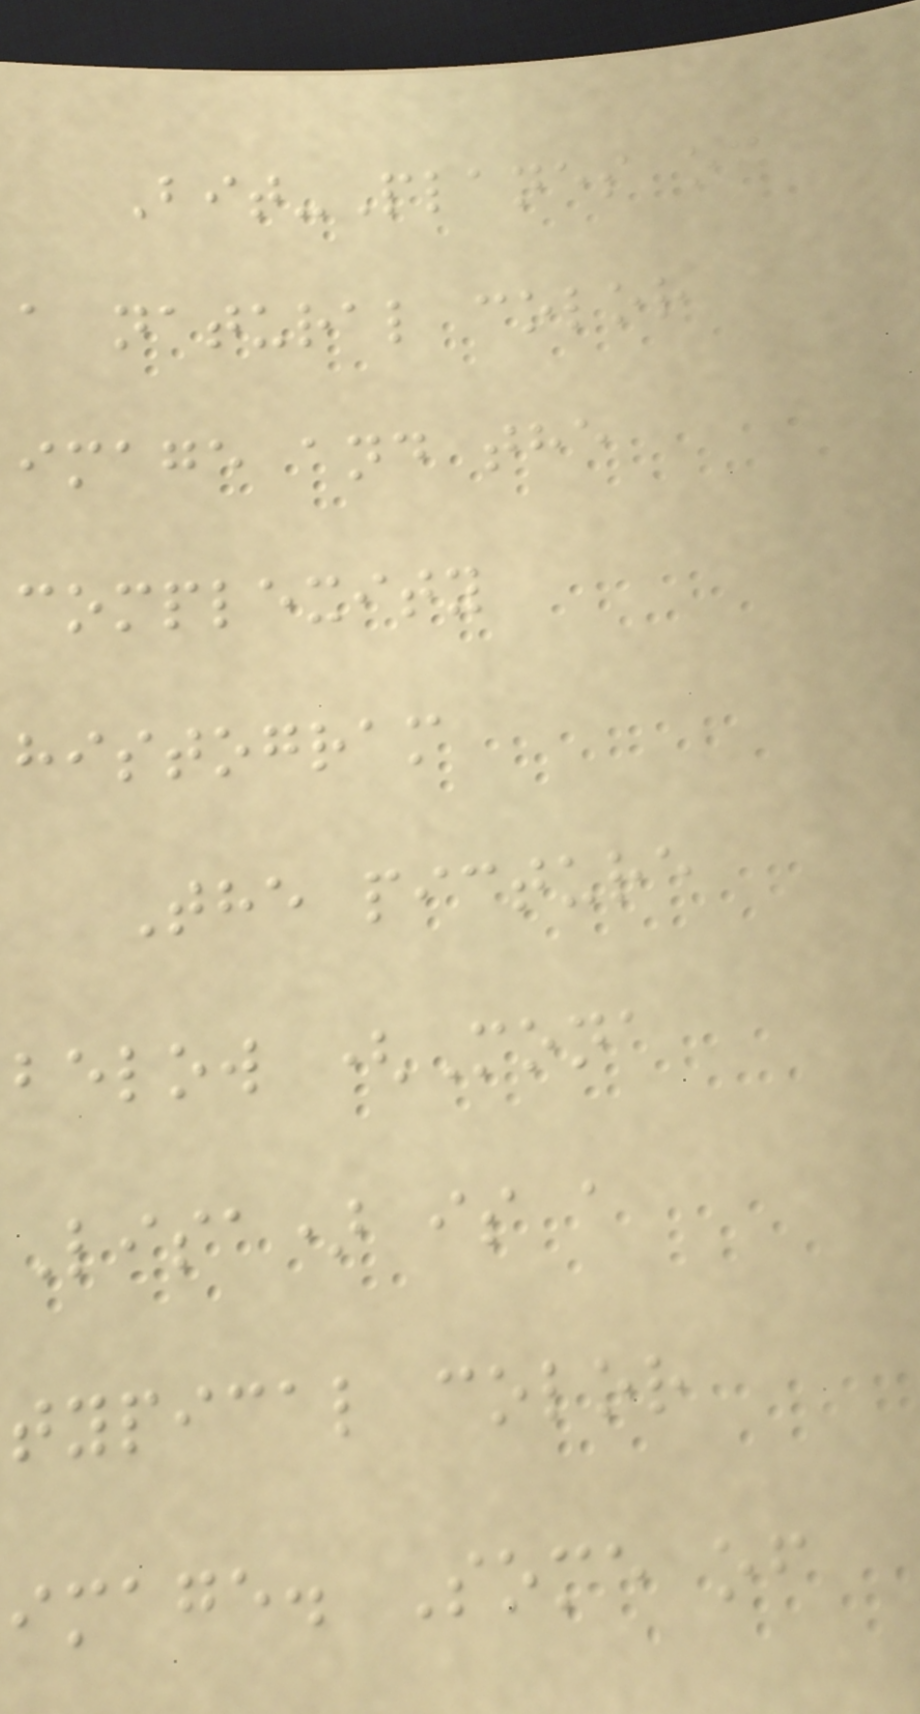Bit-Planes of
a natural color
image and the
complexity
histogram
The picture
below (Mona
Lisa) is a
typical color
image. Some of
